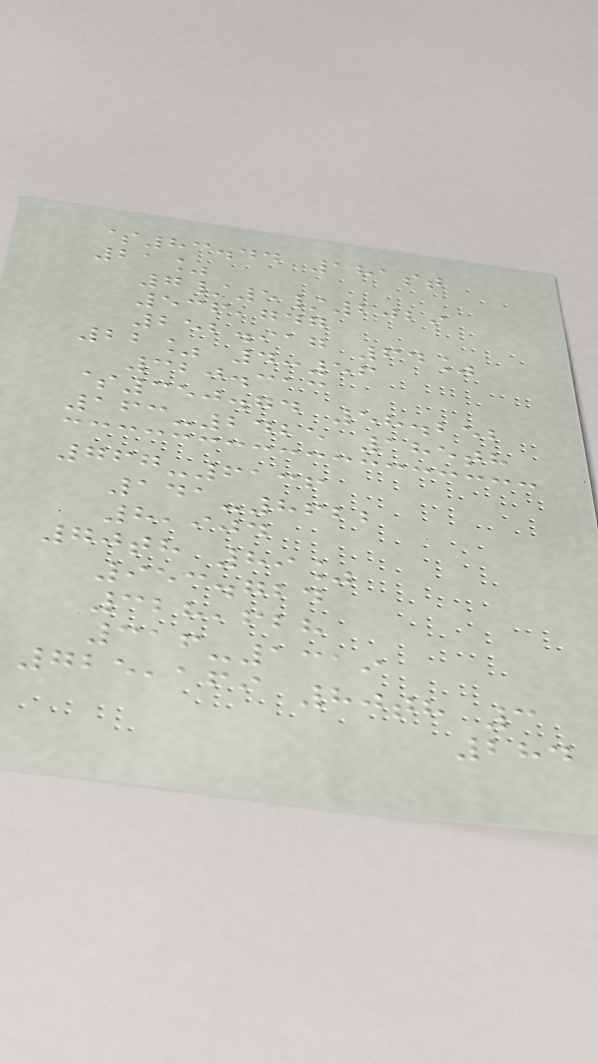$83.44 181st
21%
7/5/2029
536,747
252.917 64%
22% 4:56
320.313
$350.74 58.252
163-2425 185th
767-6136
141-8622
8,904
70th 89%
953.724
328,628
316-1319
725,169 80th 3
284
